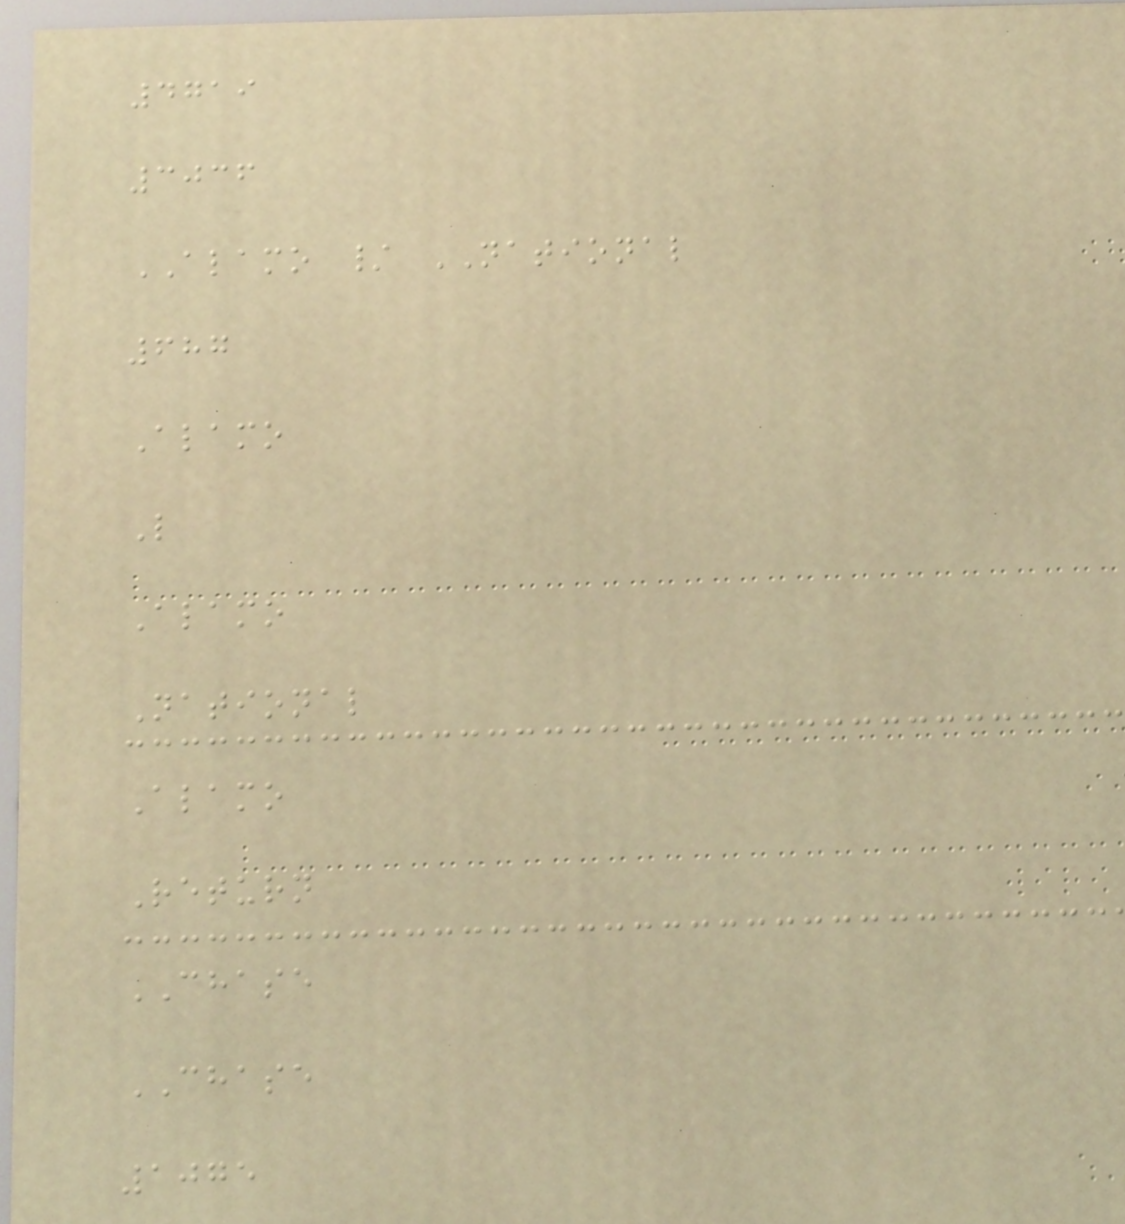4719
3036
ALAMO / NATIONAL
687
Alamo
L
Alamo
National
Alamo
Return
CHASE
CHASE
1075
